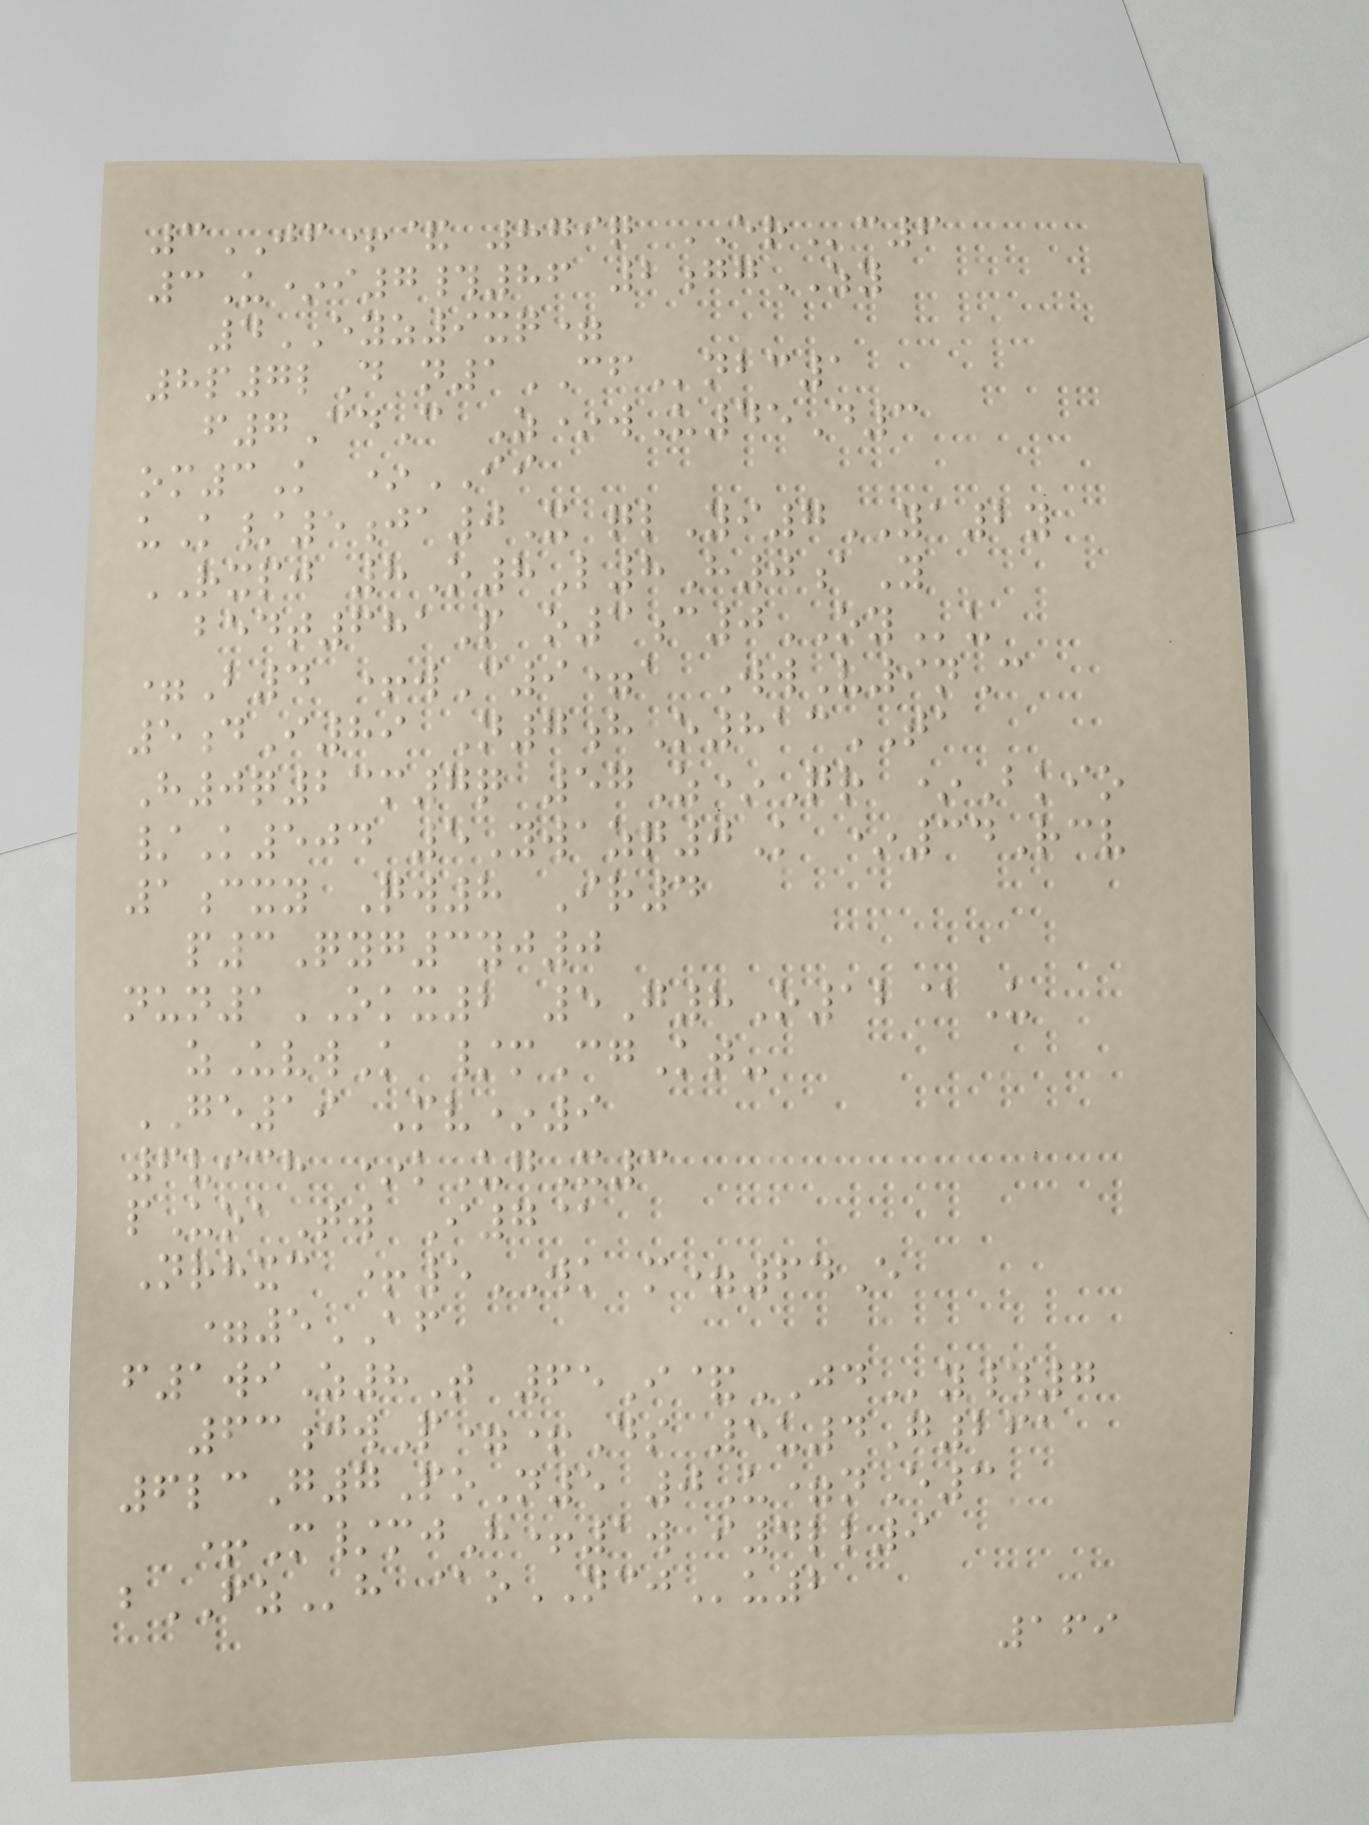3JF+& 879q ERc6
3U*i7#86 2ggZY
4EYZ9xq=
8p7lD n1CFnbc1
f7CdC Z*wU45D3
om3K *II
uK/5ja0X qlYi7YA2y
RXPJ 8O8L8H0aY
bedt681P o3c0OYu
=B4 +wC9=a WwV9nC
5dI89 N7hO813TA
H0q23m7q 57Z*Qr *Bkio
/K504 5Ywazq0K *34Rcv
1cxy Qw8 Ir4
p3Qyg3yj0
nun1OKX2 5G8O12@U
zUvwK /mCgKt-
GE19 Mv*9
6vich *kUgX3
pUoaTw I7@
Nrhxc +5WK m=64E
=5AF
f1wiZ8T 65I&JDy#7
63jwP=+Ds 5u4G261
6lcG7PoN5 0U=nE3
+M/mjH+1w i4ll9
bFZh @oNCJu2
169
